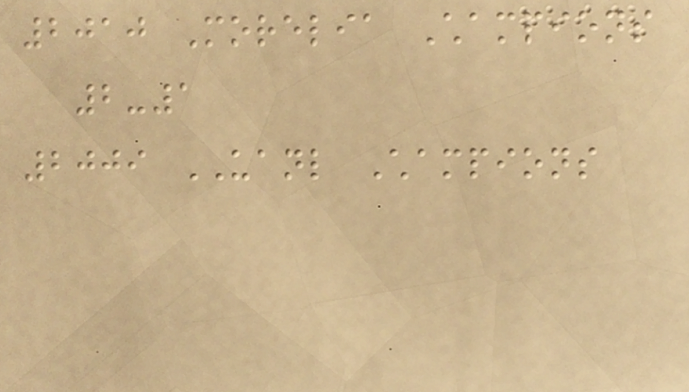2010 Morelia Champions
2-1
2009 UANL Champions
